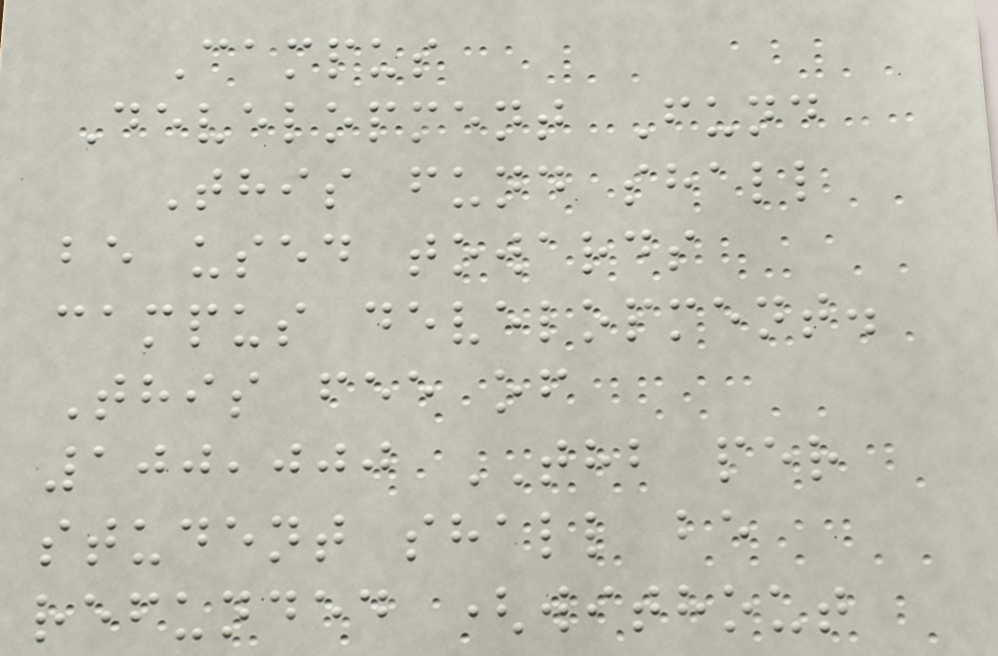Campus
Development Fund
This fund shall
be used towards
campus development.
This fee of
100,000 THB per
student shall be
refunded (without
